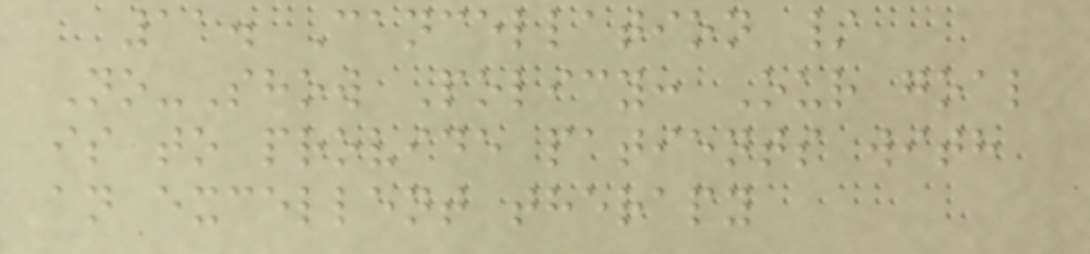11. Cancellation /
No-Show Policy: Our goal
is to provide patients with
an excellent therapy
